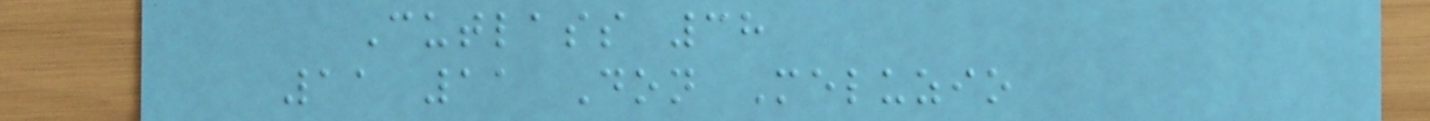Cutlass 38
11 11 Don Meluzio
